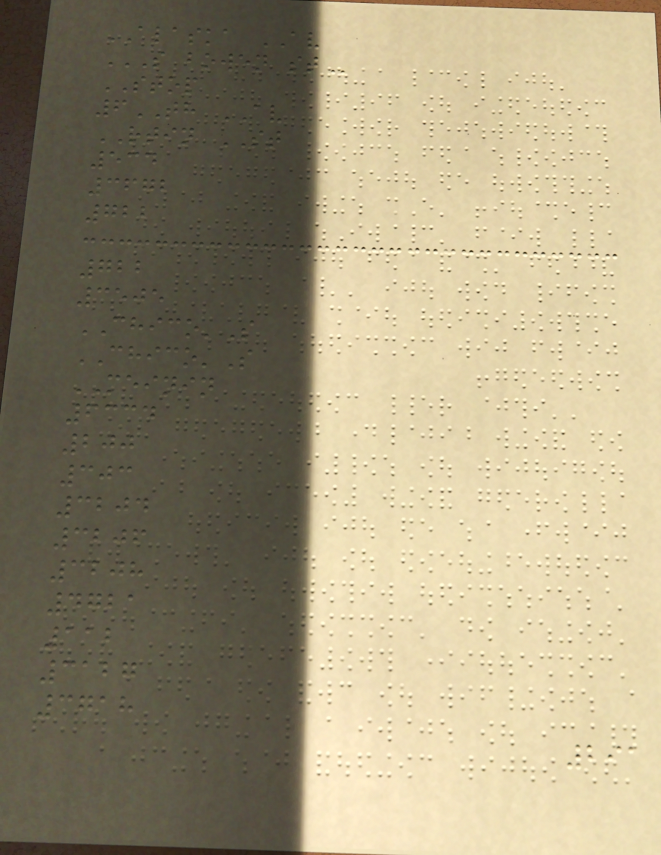ALASKA AV
S BOWEN ST
STOP
6TH AV
RTIN ST
534
3672
722
722
3505
CHICO'S
CHICO'S
MEININ
6334
200
303
3204
3206
3208
4721
112
3127
3718
291
